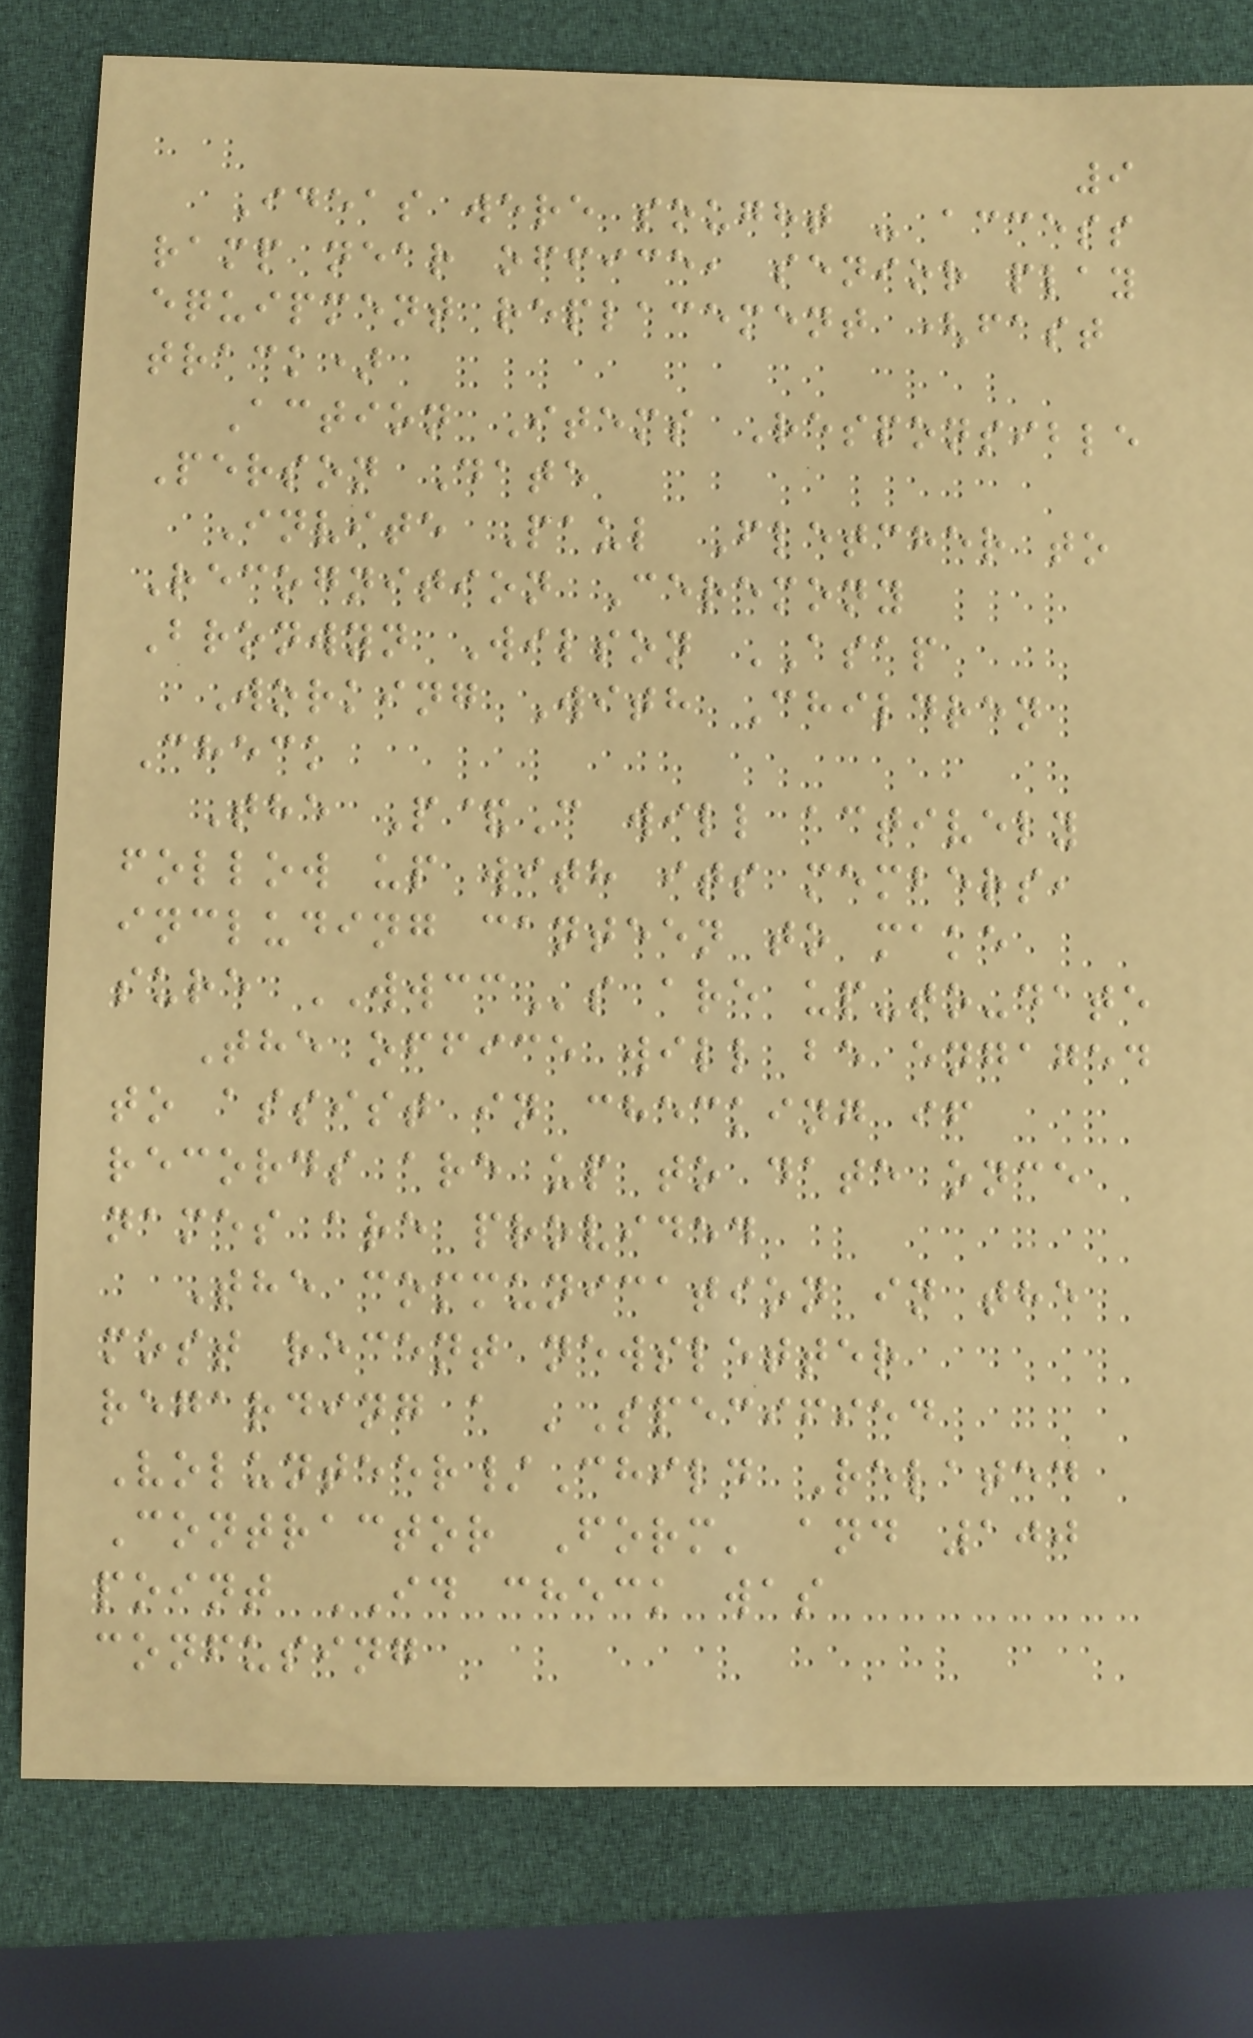9
Ideas were sought - access
ramp near office, senior play
equipment replacement (fast
track)
Action Items Responsible
Person Date
Invite Paul Fletcher to
Recognition Ceremony
Bronwyn Wilson ASAP
Working With Children
Check
The P&C will actively
follow up with its members,
including canteen to make
sure WWCCs are up-to-date
The office will be engaged
to assist in checking if
records are up to date once
names are provided
The communication in the
most recent newsletter
regarding a 'Specified
Volunteer/Child Related
Contractor Form' and 100
point ID check was
confusing
